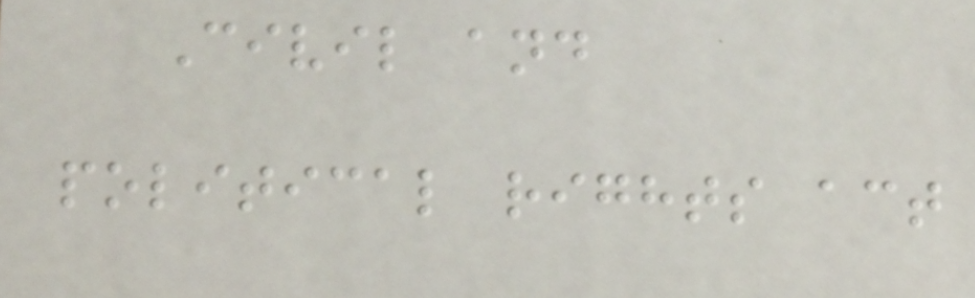Civil and
political rights act
